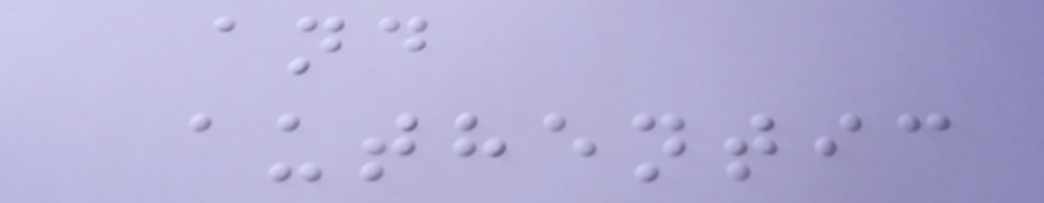and
authentic
